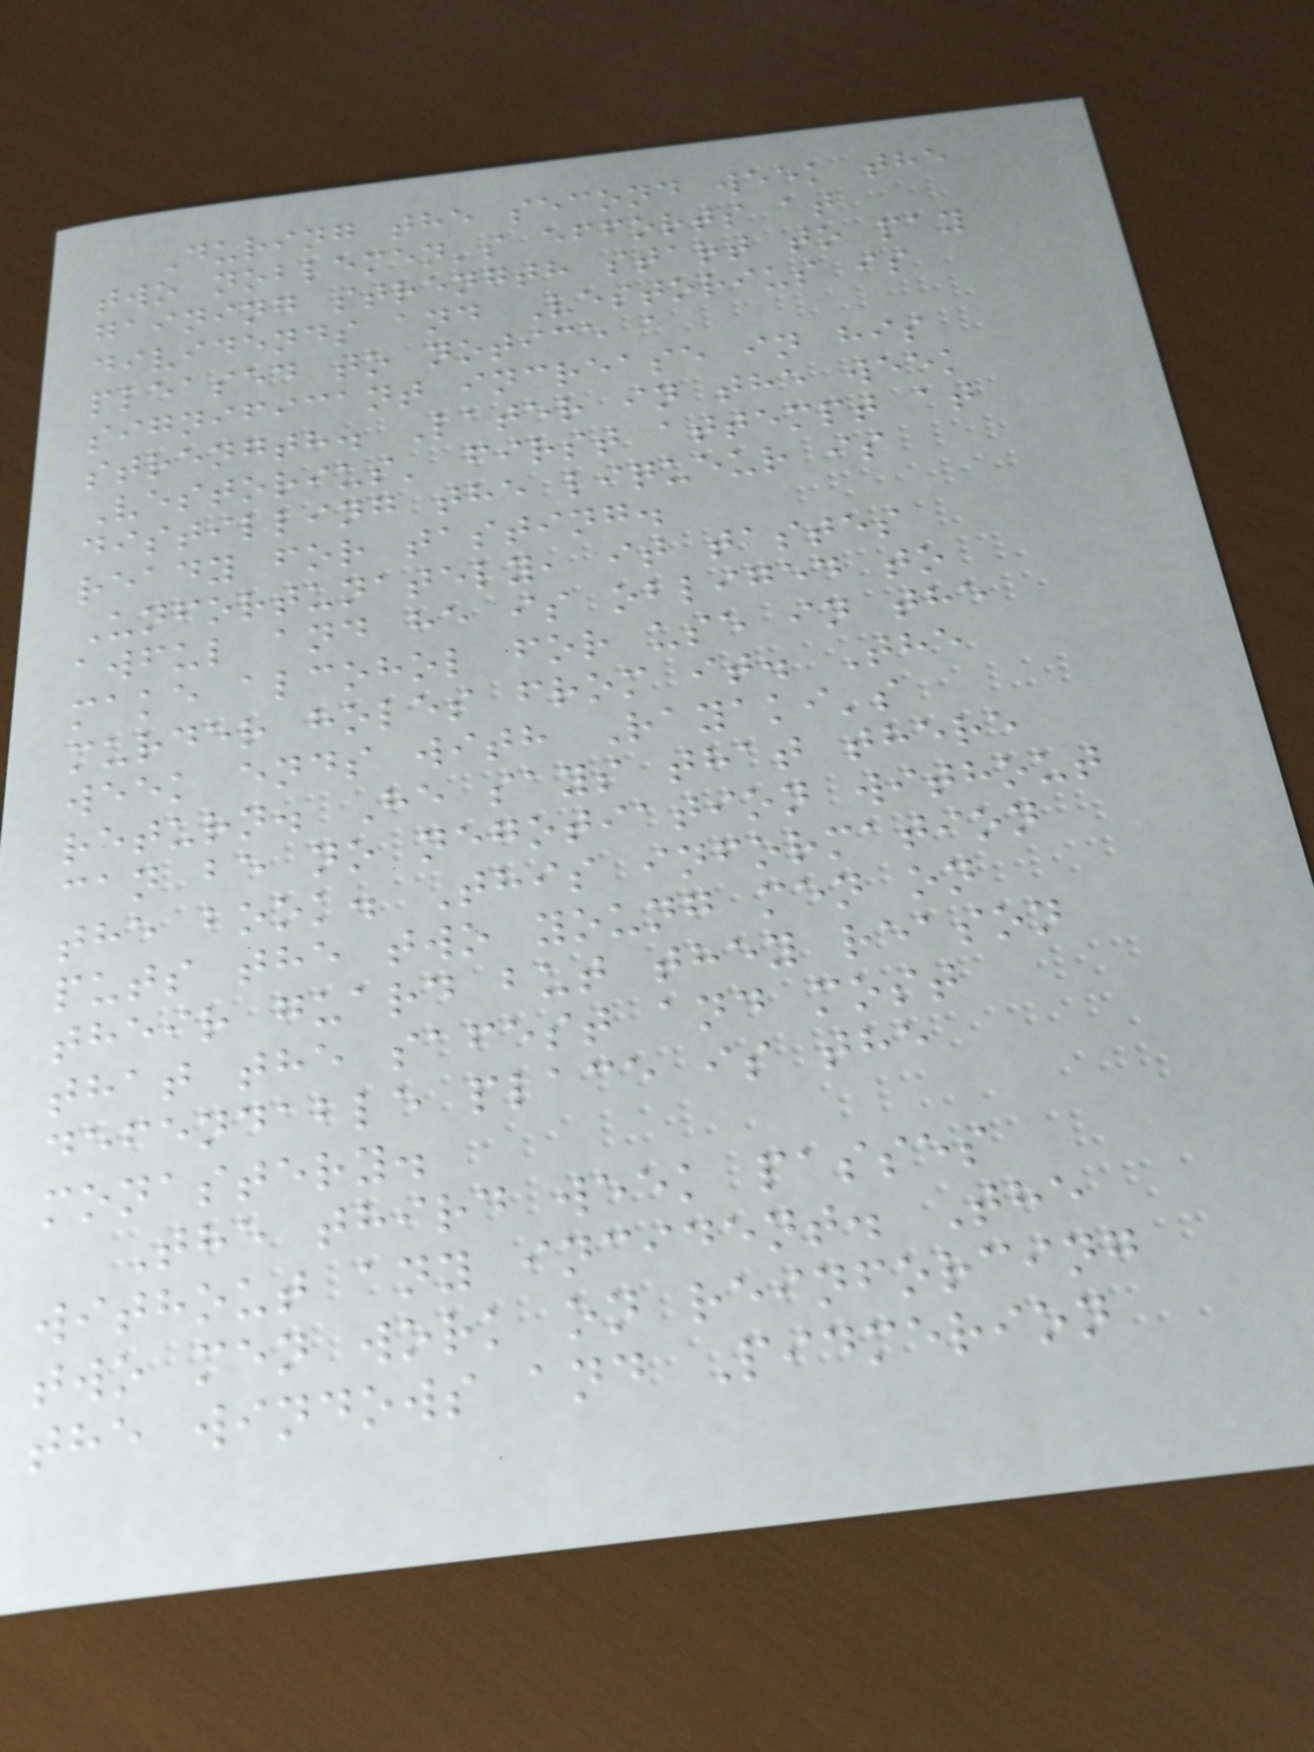During the second week the
two noblemen's efforts at
gaining strength start to pay
dividends and Vestorius is
pleased to notice a
significant increase in his
strength. Later in the week
Vestorius' first attempt at
distilling the liqueur is
ready for tasting.
Unfortunately, it tastes
awful and he is obliged to
make alcohol for use in the
murder holes from it. The
week ends with Rayaki's
return. He says that there
can be no negotiation without
the book. This information
puts the two young men on
their guard but they reason
that the safest and most
defendable place is the
monastery.
The third week passes
without any incident. The
two men work on reinforcing
the windows and Pidmerion
